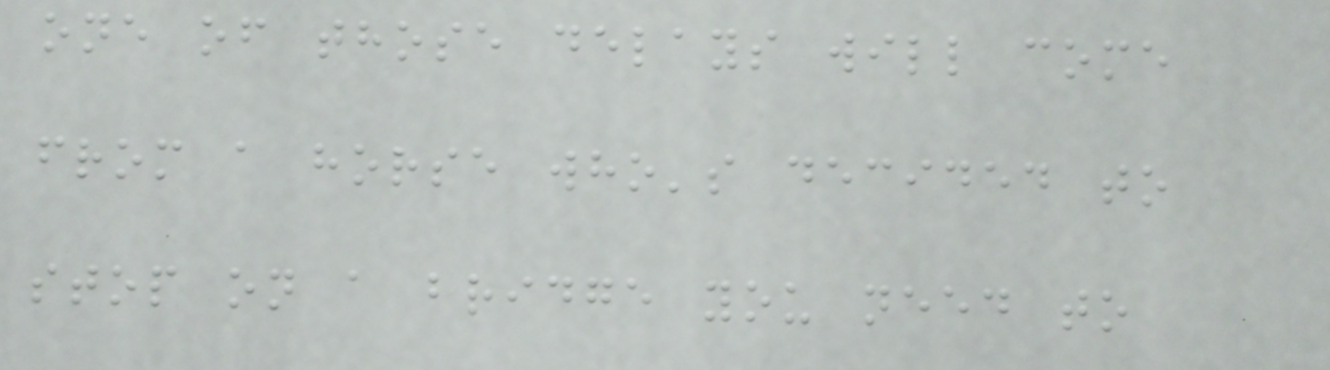one of those delays will come
from a horse who's decided to
stop on a bridge you need to
